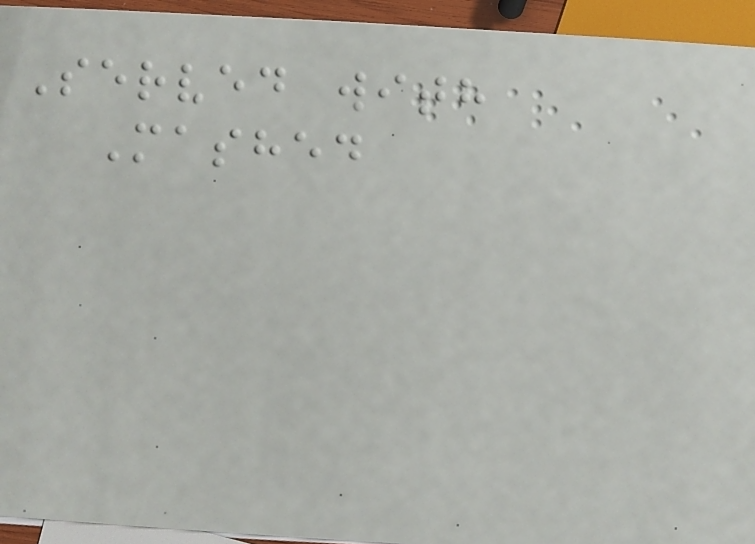Served with
Mashed
